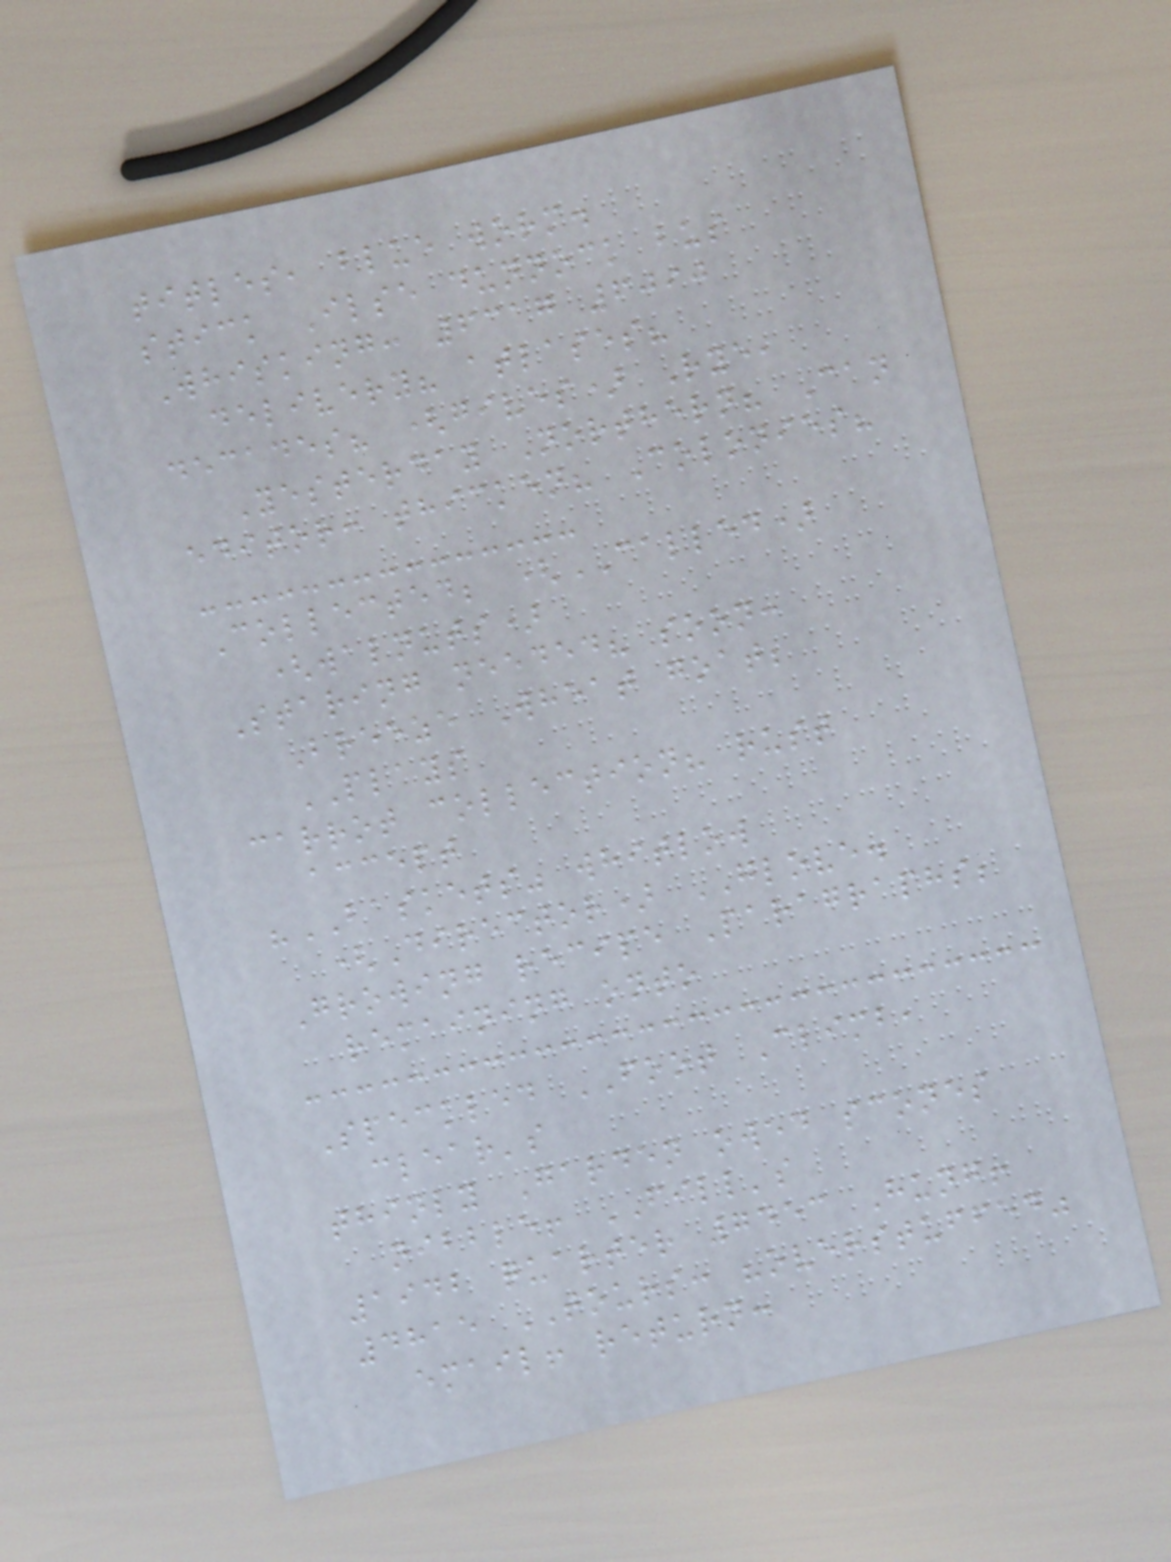titles, blue worm.
stick Ilse dunnock bus
Whisking: 6317 6090
delivery? atlases?
decades? (gives) Rye,
Yesterday Northern? Can
editor: thicken? Colonies?
Collected; (CALLED)
(walnuts)
Staring needed? soon:
Breeze Wheat goat;
PLAYS
carrot collection? rust
accept
"BASKETS" whitlow
(Director) GLOVE.
Growing recipe Paragraphs;
remaining onto
Speckled FOOT Climb,
clear's
thinly Garden owed scones
nibble! FILL's
1942 quarter 7453 Hung!
4815 TOURS: "overstuffed"
email! return:
